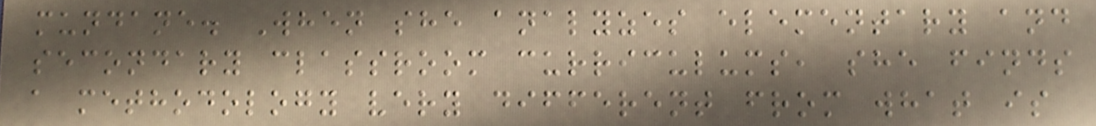mundane. When she analyzes elementary and
secondary classroom curriculums, she finds
a methodology very different from what is
